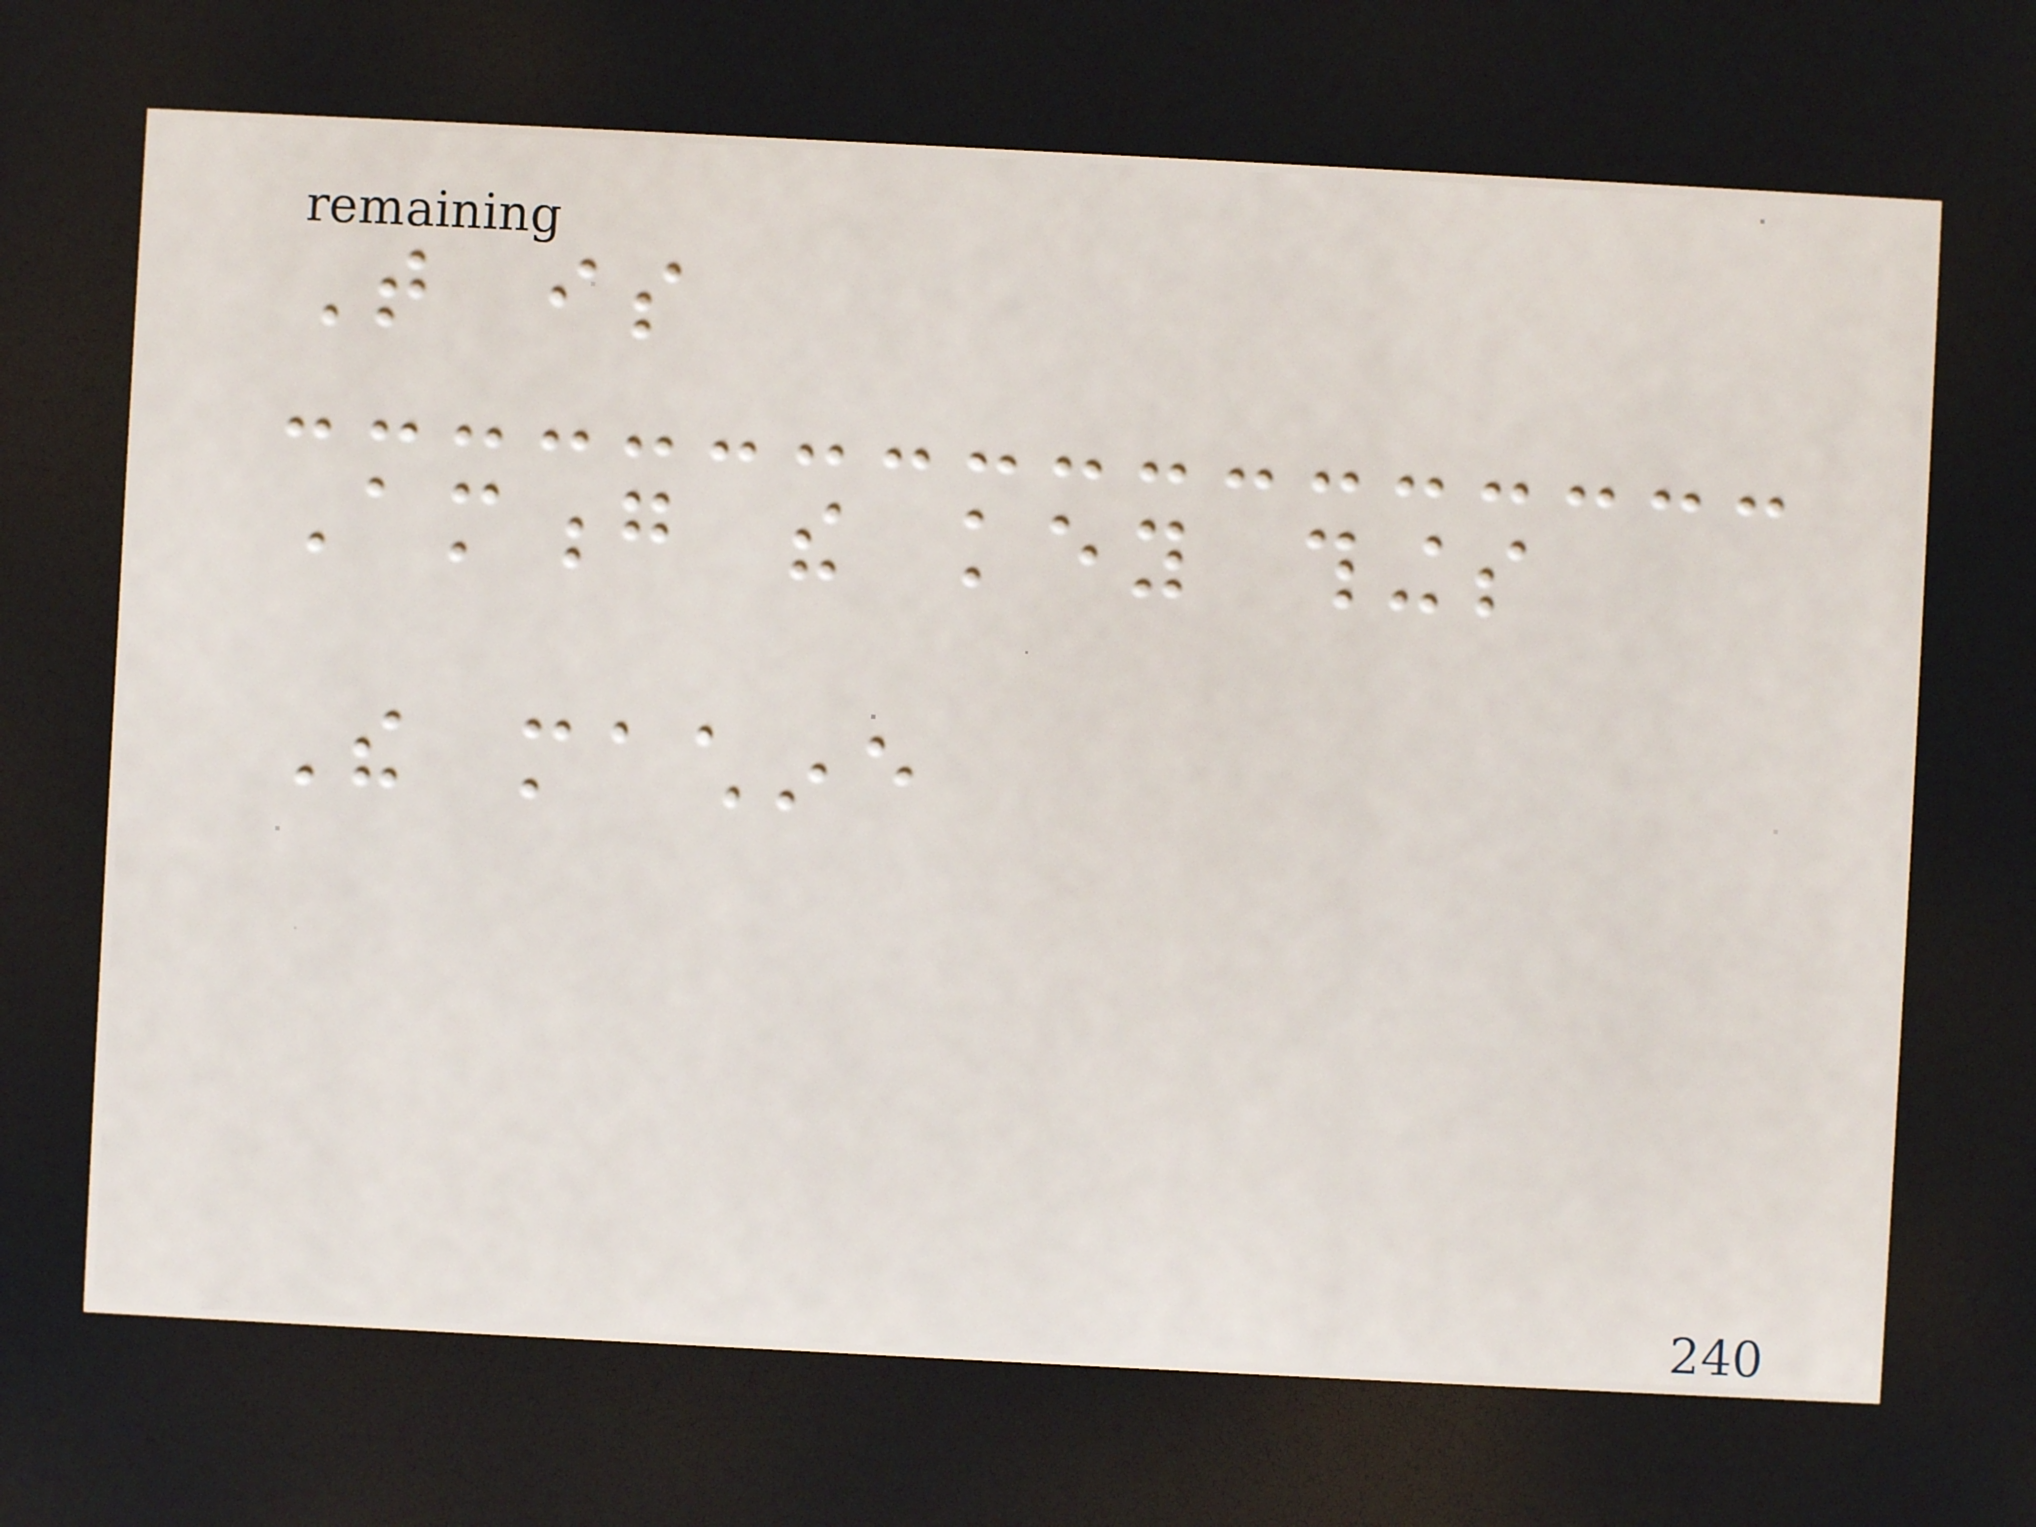That is
Among the key things
The machine
